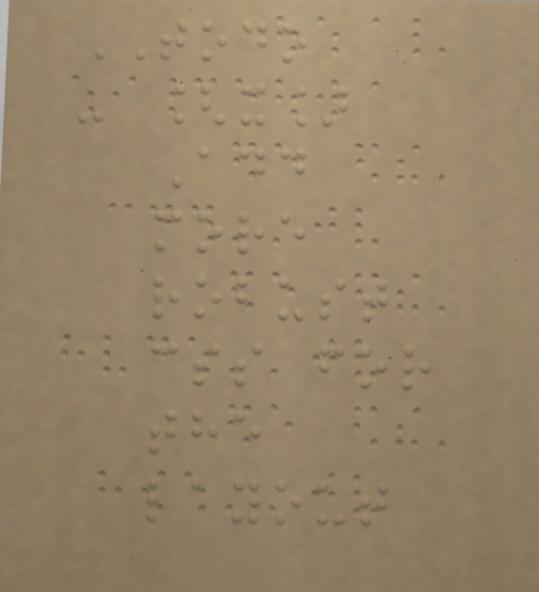TODO
- [x]
Add
more
robust
css for
the
layout
